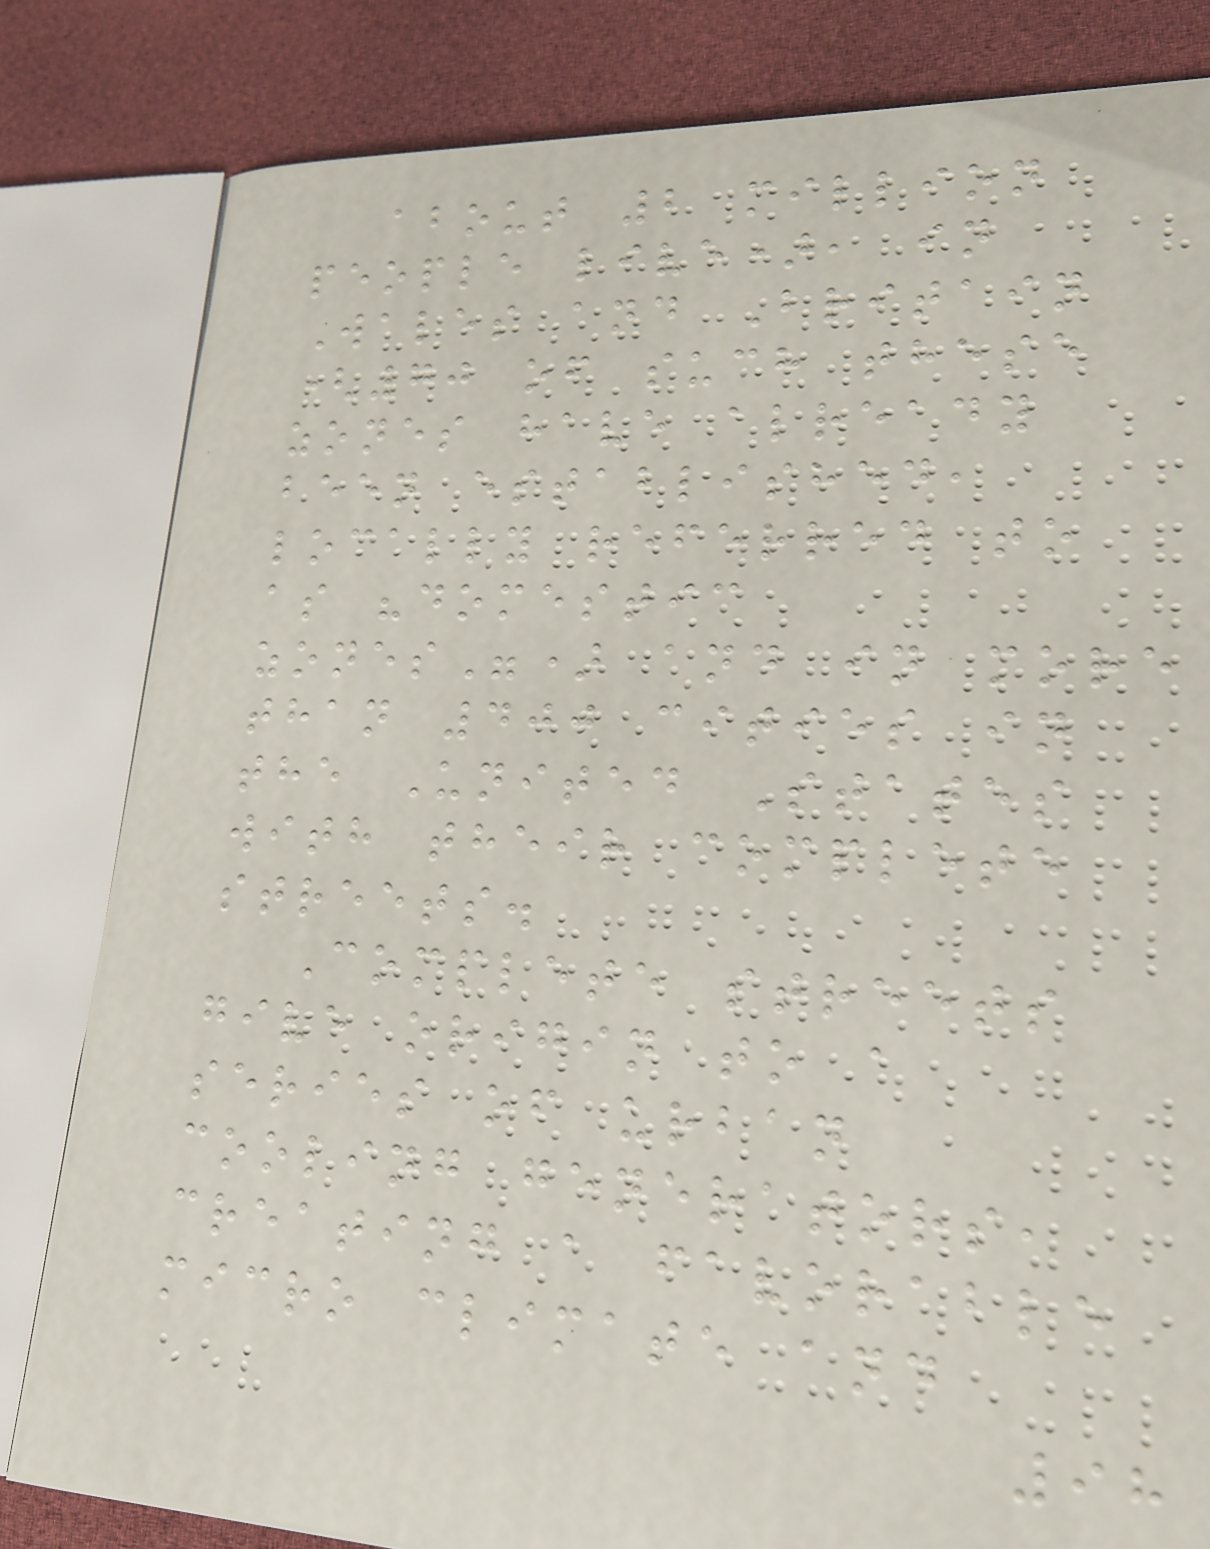about 2 million
people live), in
Wales and Britain
(70 of such these
zones have already
been established,
locally referred to
as "domestic
zones") and in more
than 400 cities in
the United States
with their complete
streets.
Complete streets
give origin to a
series of urban
cooling generators,
creating a favorable
micro climate and
98
